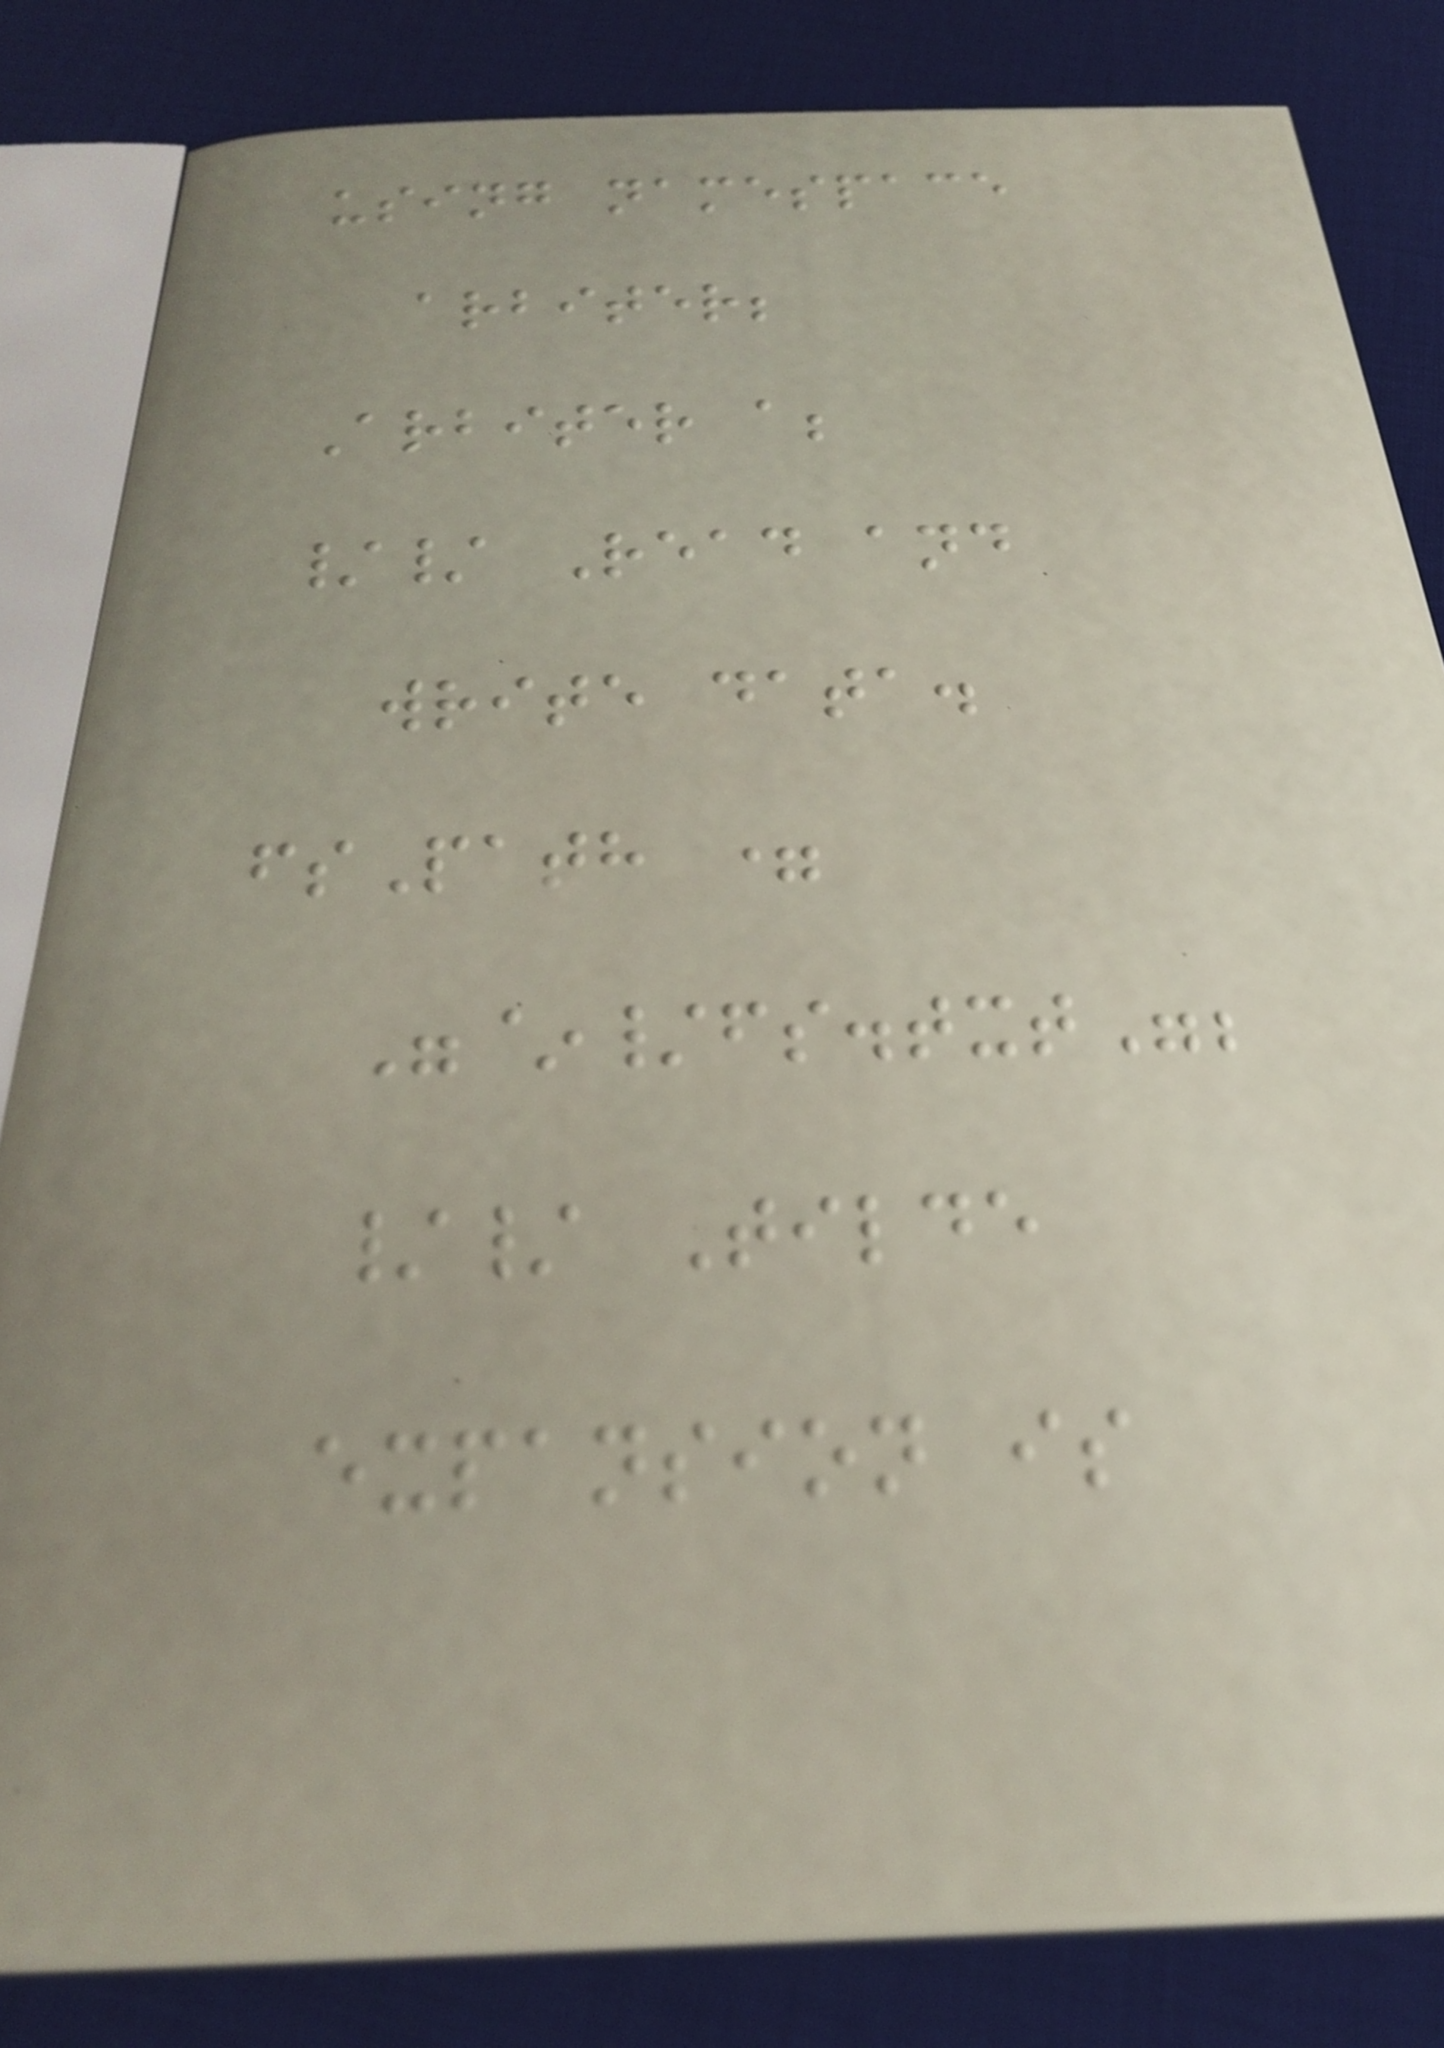using namespace
arbiter;
Arbiter a;
// Read and
write data.
fsPath =
"~/fs.txt";
// Tilde
expansion is
